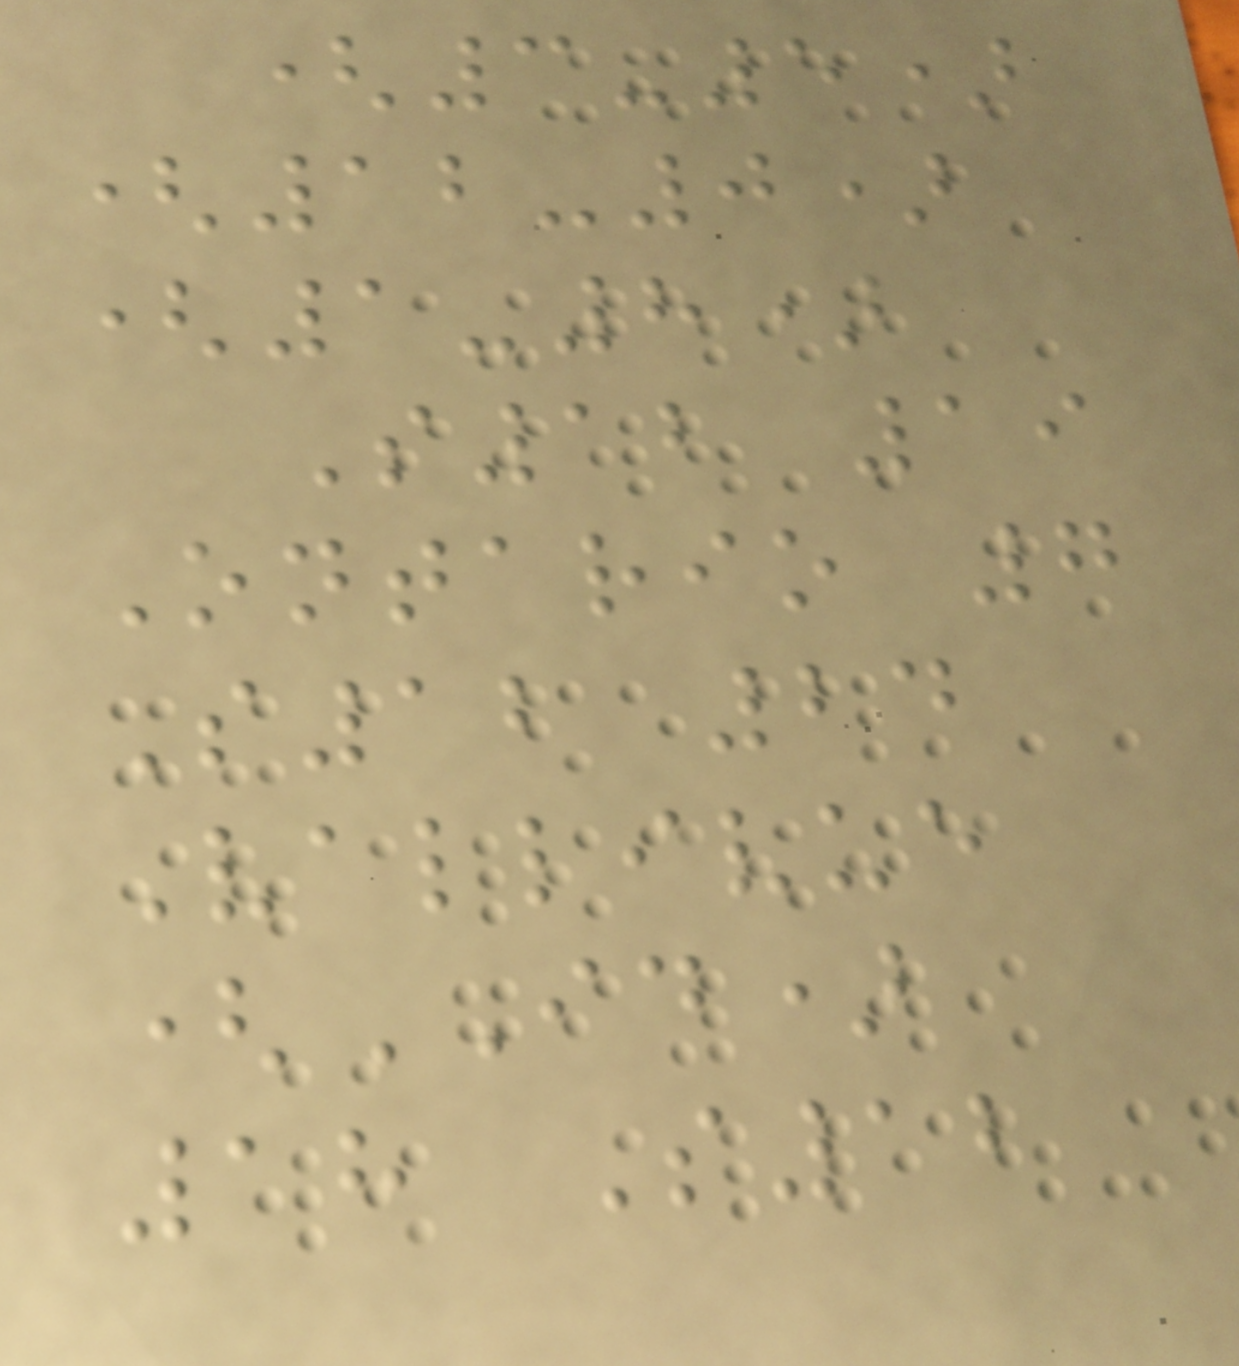(3-5)
(12-0)
(1-8)
S12 19
Ontario 7
S12 24
Vallivue
(ID)
18 S12
